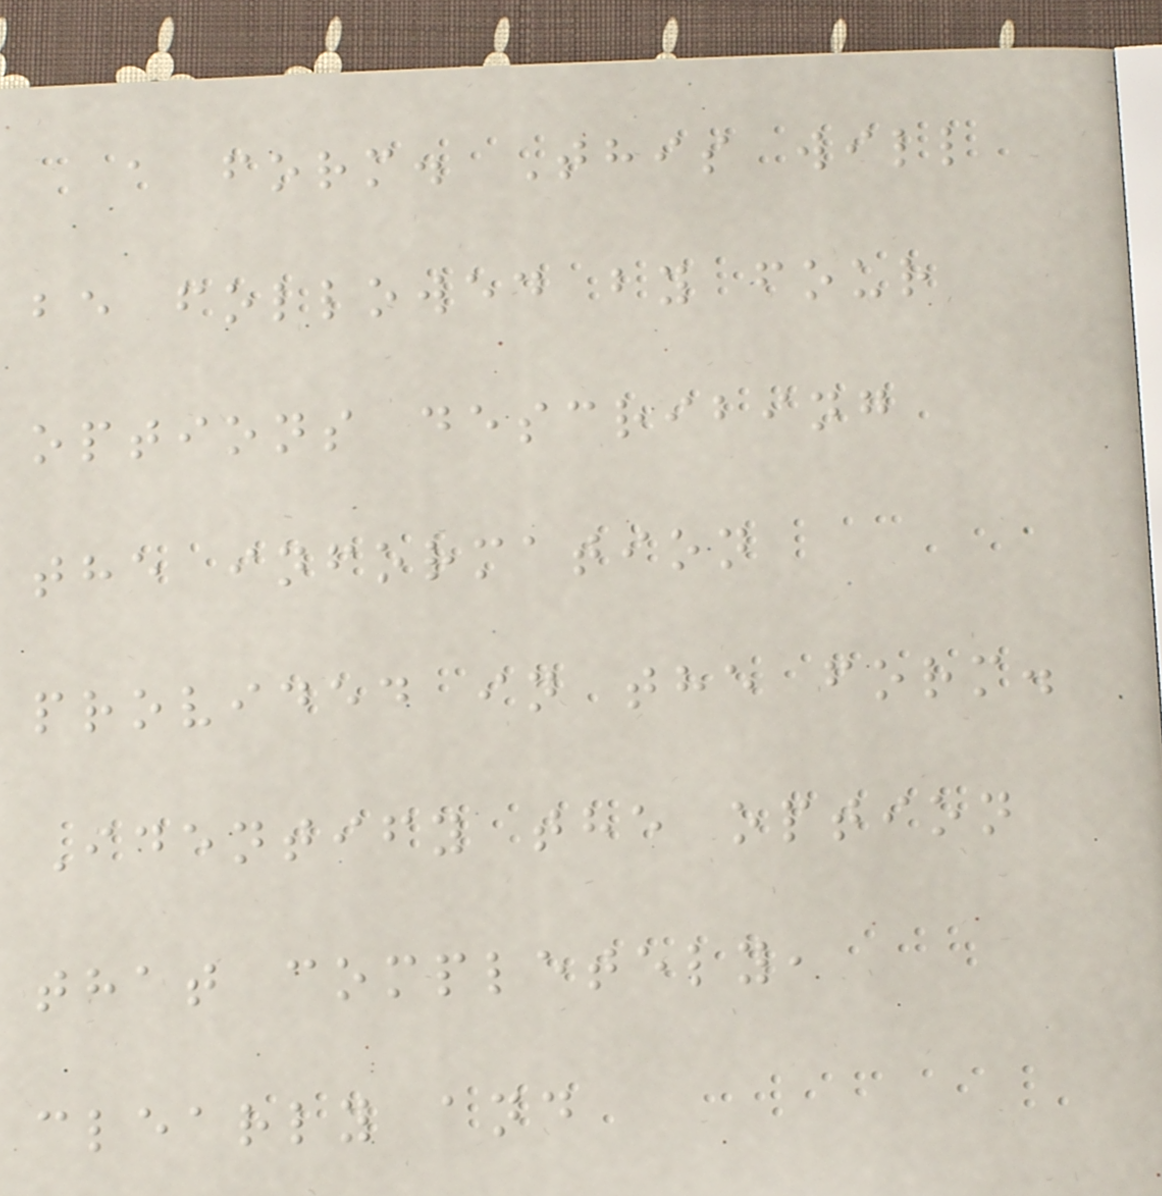a form. This will
be followed by four
options describing
the information
provided in the form.
Identify the option
that completely,
clearly and
